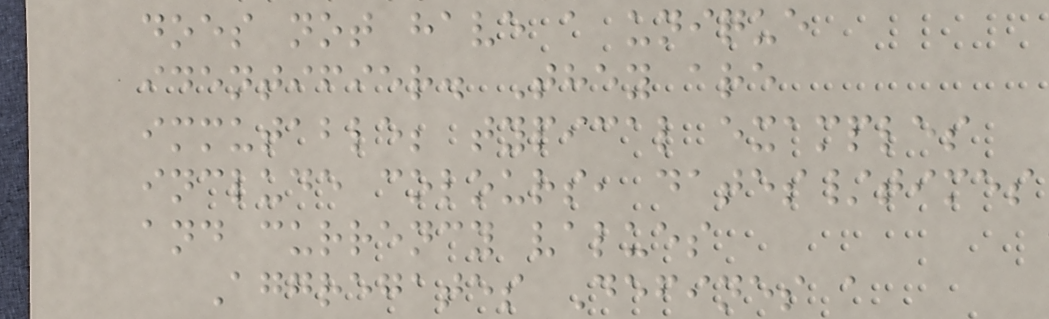does not have a unique
identifier. They are
immutable; typical examples
include colours, dates/times
and currency values
Aggregates Defines a
